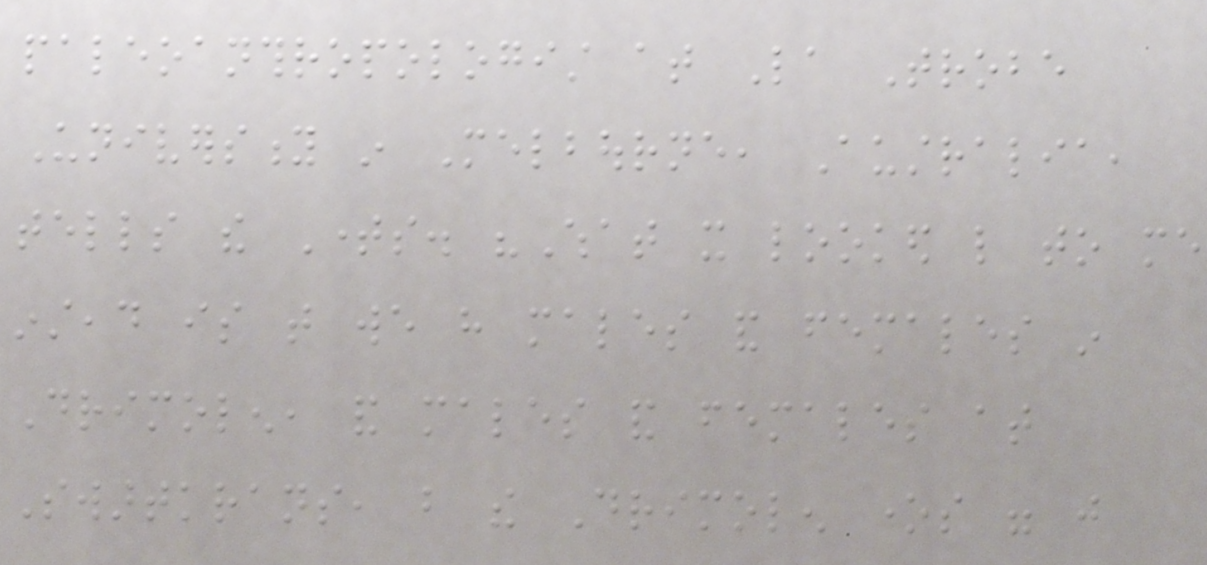paleoanthropologist at La Trobe
University in Melbourne, Australia,
tells the Times. "What it looked like to me
instead is that we have males and females in
Drimolen, and males and females at
Swartkrans, but the Drimolen ones were just
